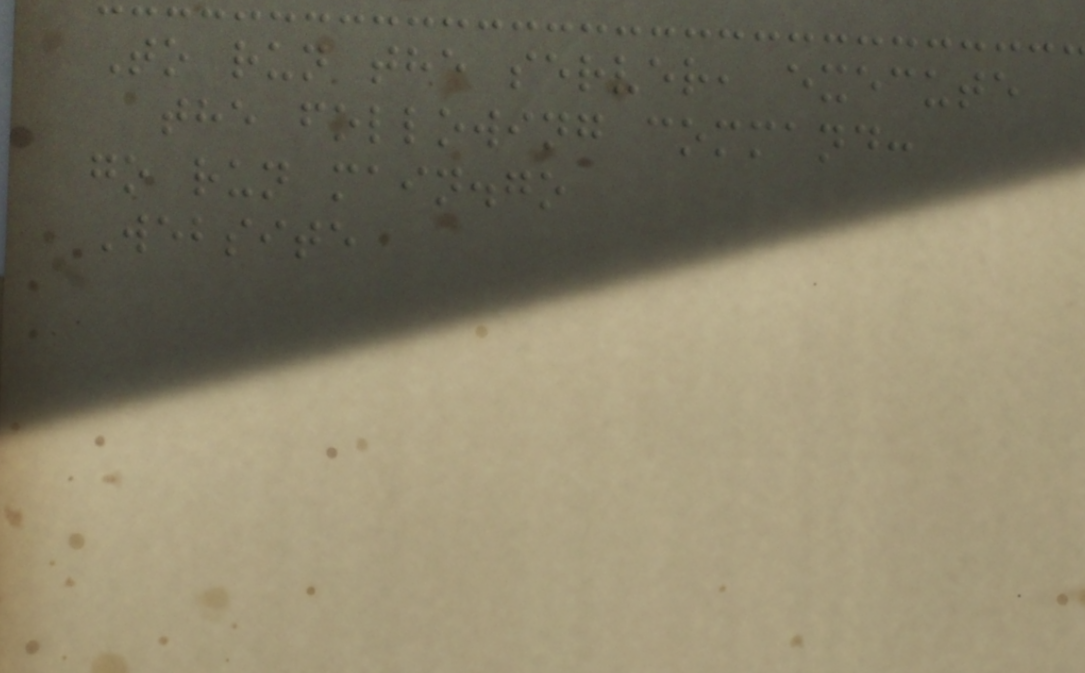To run the server, execute
the following command:
go run main.go
Website
